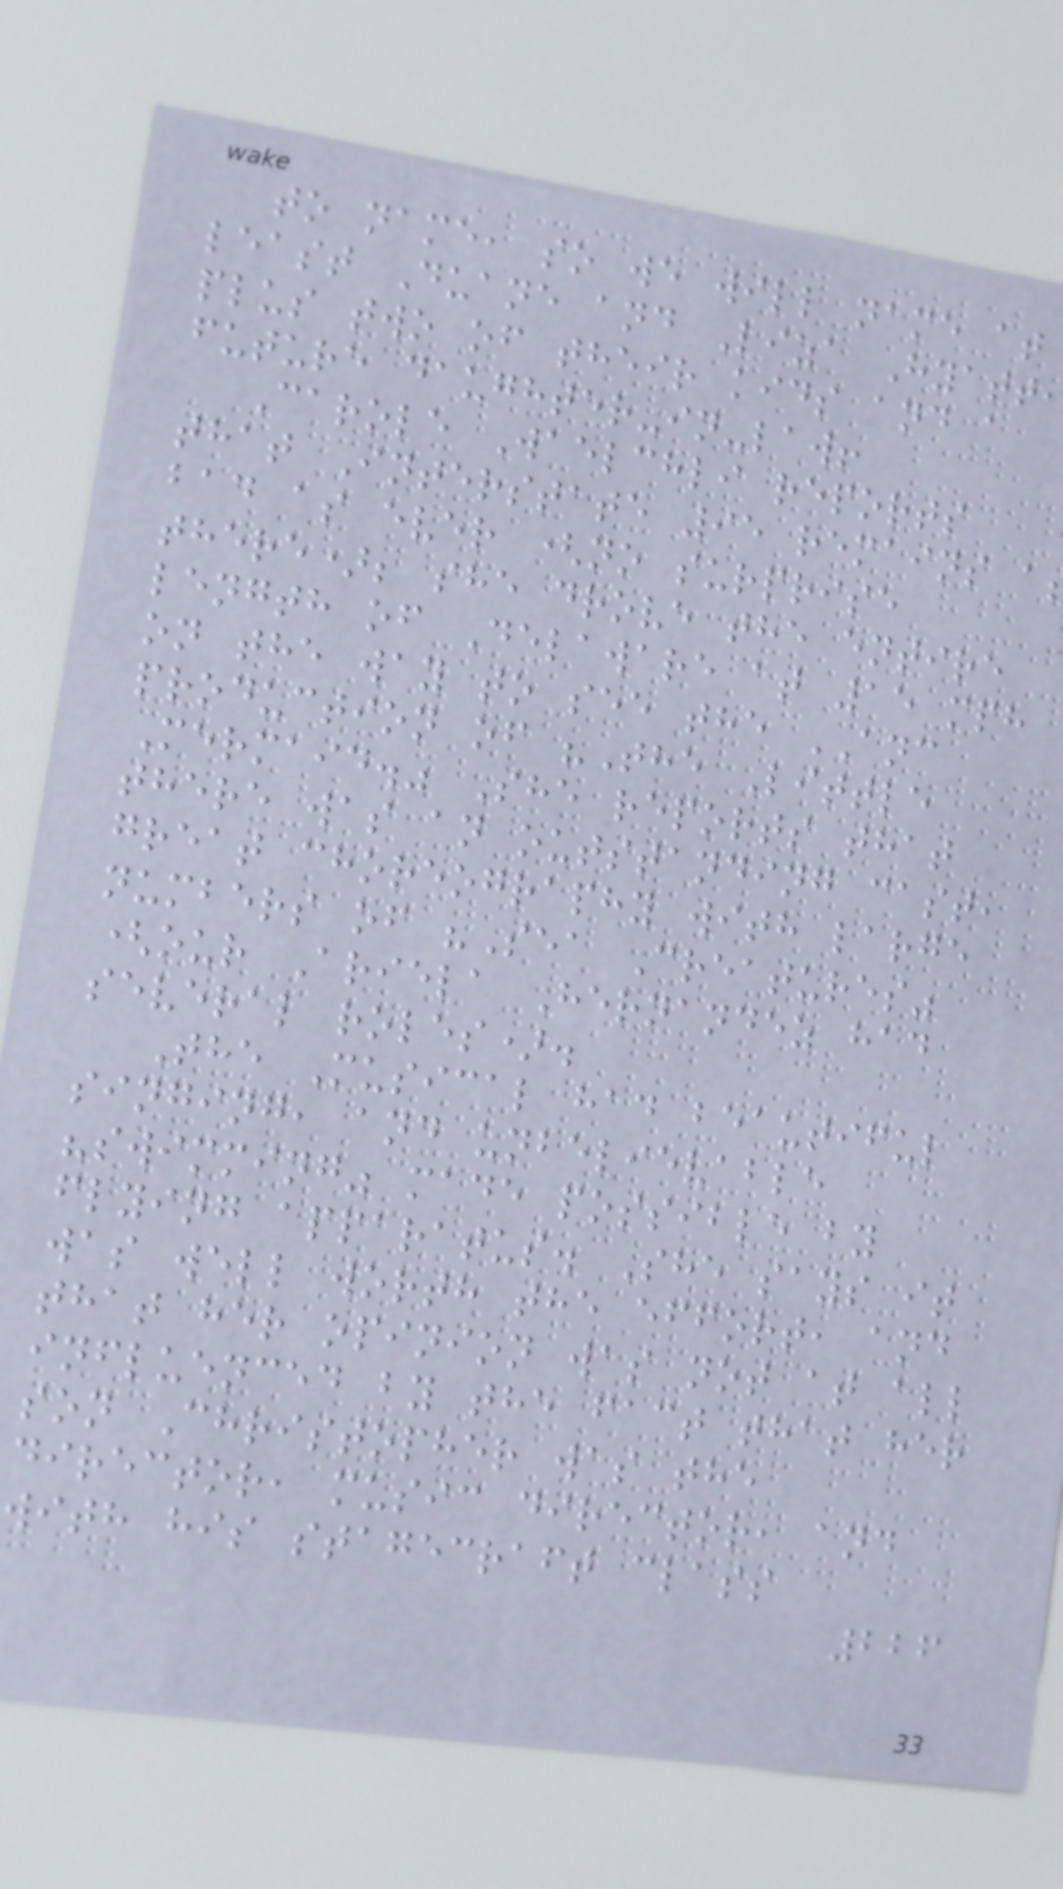to name, so we will name at
least Duane and Liza Hyatt
plus two of their kids and a
future daughter-in-law!
Carole Waelchli reports
that Interstate 95 remains a
bad as ever (no surprise
there); she drove the entire
length of Delaware at 15 mph
on the way to see the ANC
production of "The Little
Mermaid." She reports that
there was an outstanding cast,
great choreography with large
numbers of "Sea Creatures"
(our Ariela Hernandez had
several roles).
The Musical had beautiful
singing, and unbelievable
"swimming" made possible by
flying apparatus. She says it
was well worth the effort, and
that her opinion was not at all
influenced by the fact that her
son Christopher was the
director, music director, and
with his stagecraft class
226
